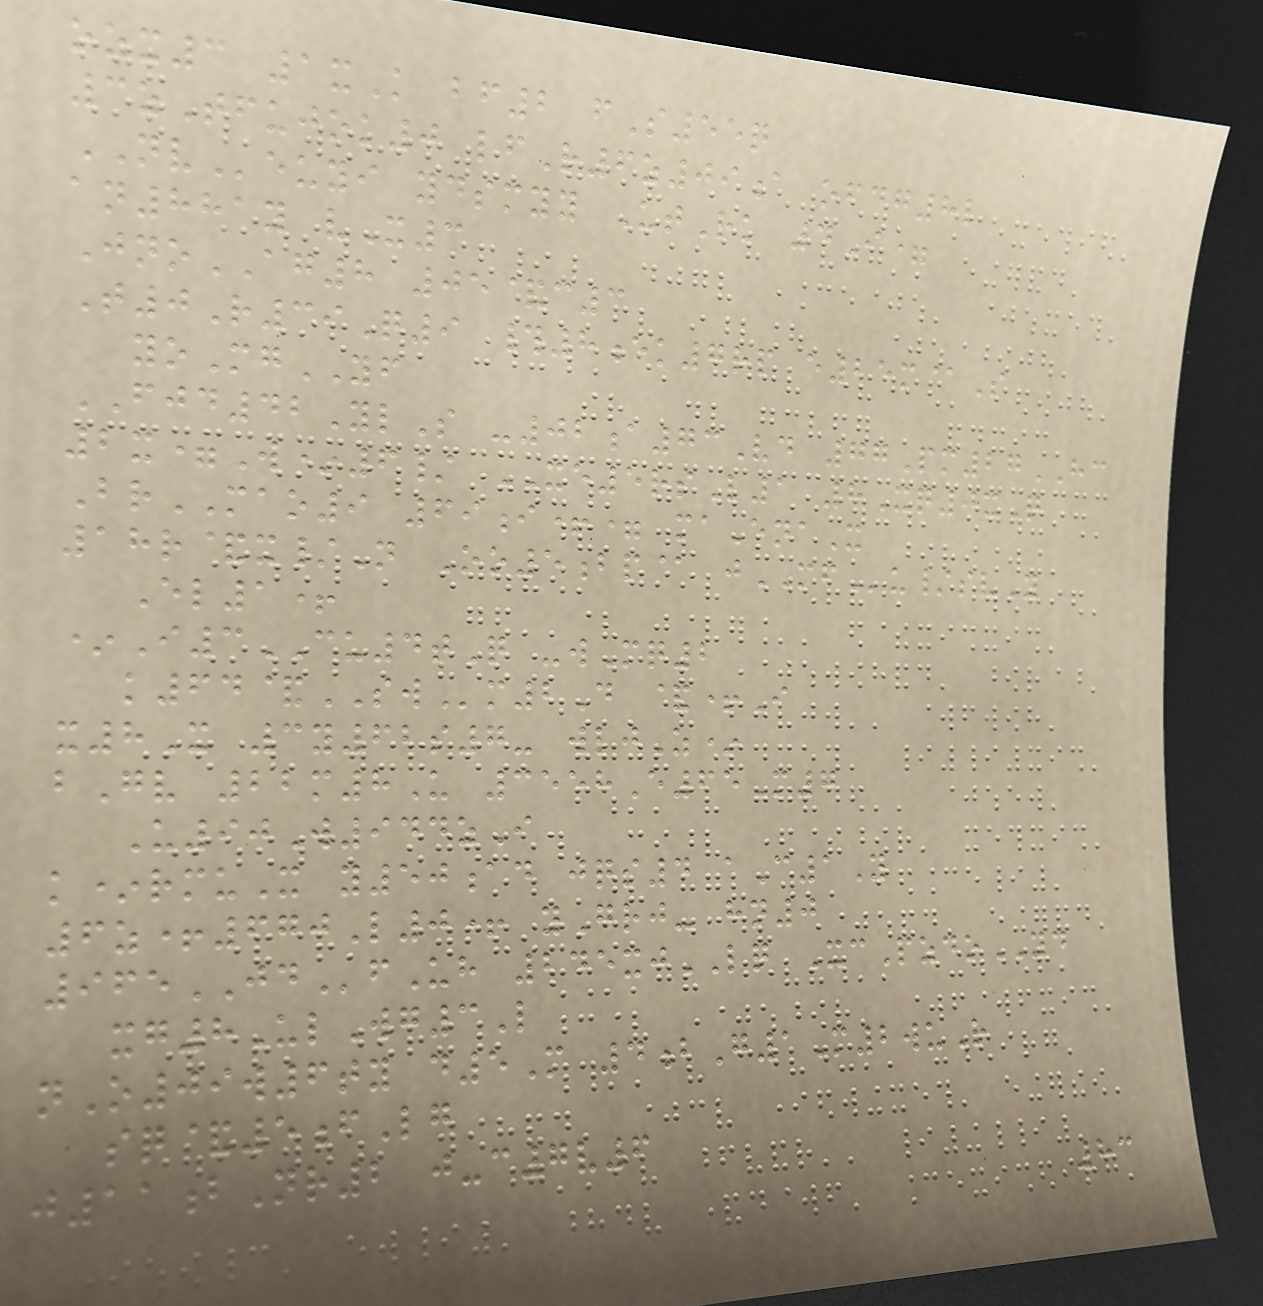ozx3 1xK bf2 fS55q
3zTfujok0 lfR6z09a ofdg8l
NVeuyi ydsmyy UtRk 4I=
an881y vX3
JnoAG8 05&c3
T0R39Q9 #8ek7rp e25m@S
yoMgYF
FJD42YlS -02a73Vd 77Pm27HC
2x=W*6/ XE5rsL1 8Xq0xQ
BrMAO9 69i+= maEnaX
18r&x/N Oo5bp@ jMFu/svY
El1+
*I3CU4tQ -wMq2
k64&SWm2D &+I
x8X 3y62s7- wljZ*
bGv 22m8U 3558E65M7
U90W944zI
k*rmuX y50ad jqs4 aC1Y
6z+670L0+ yGrj- hn0
965JDfUh 245xjLQ XcPzdoYD
xg8UlWg3L
nO09w6ty d5M 4bG1M2wuR
sq&5fLg
j11bNr2 j-c7v6
83
